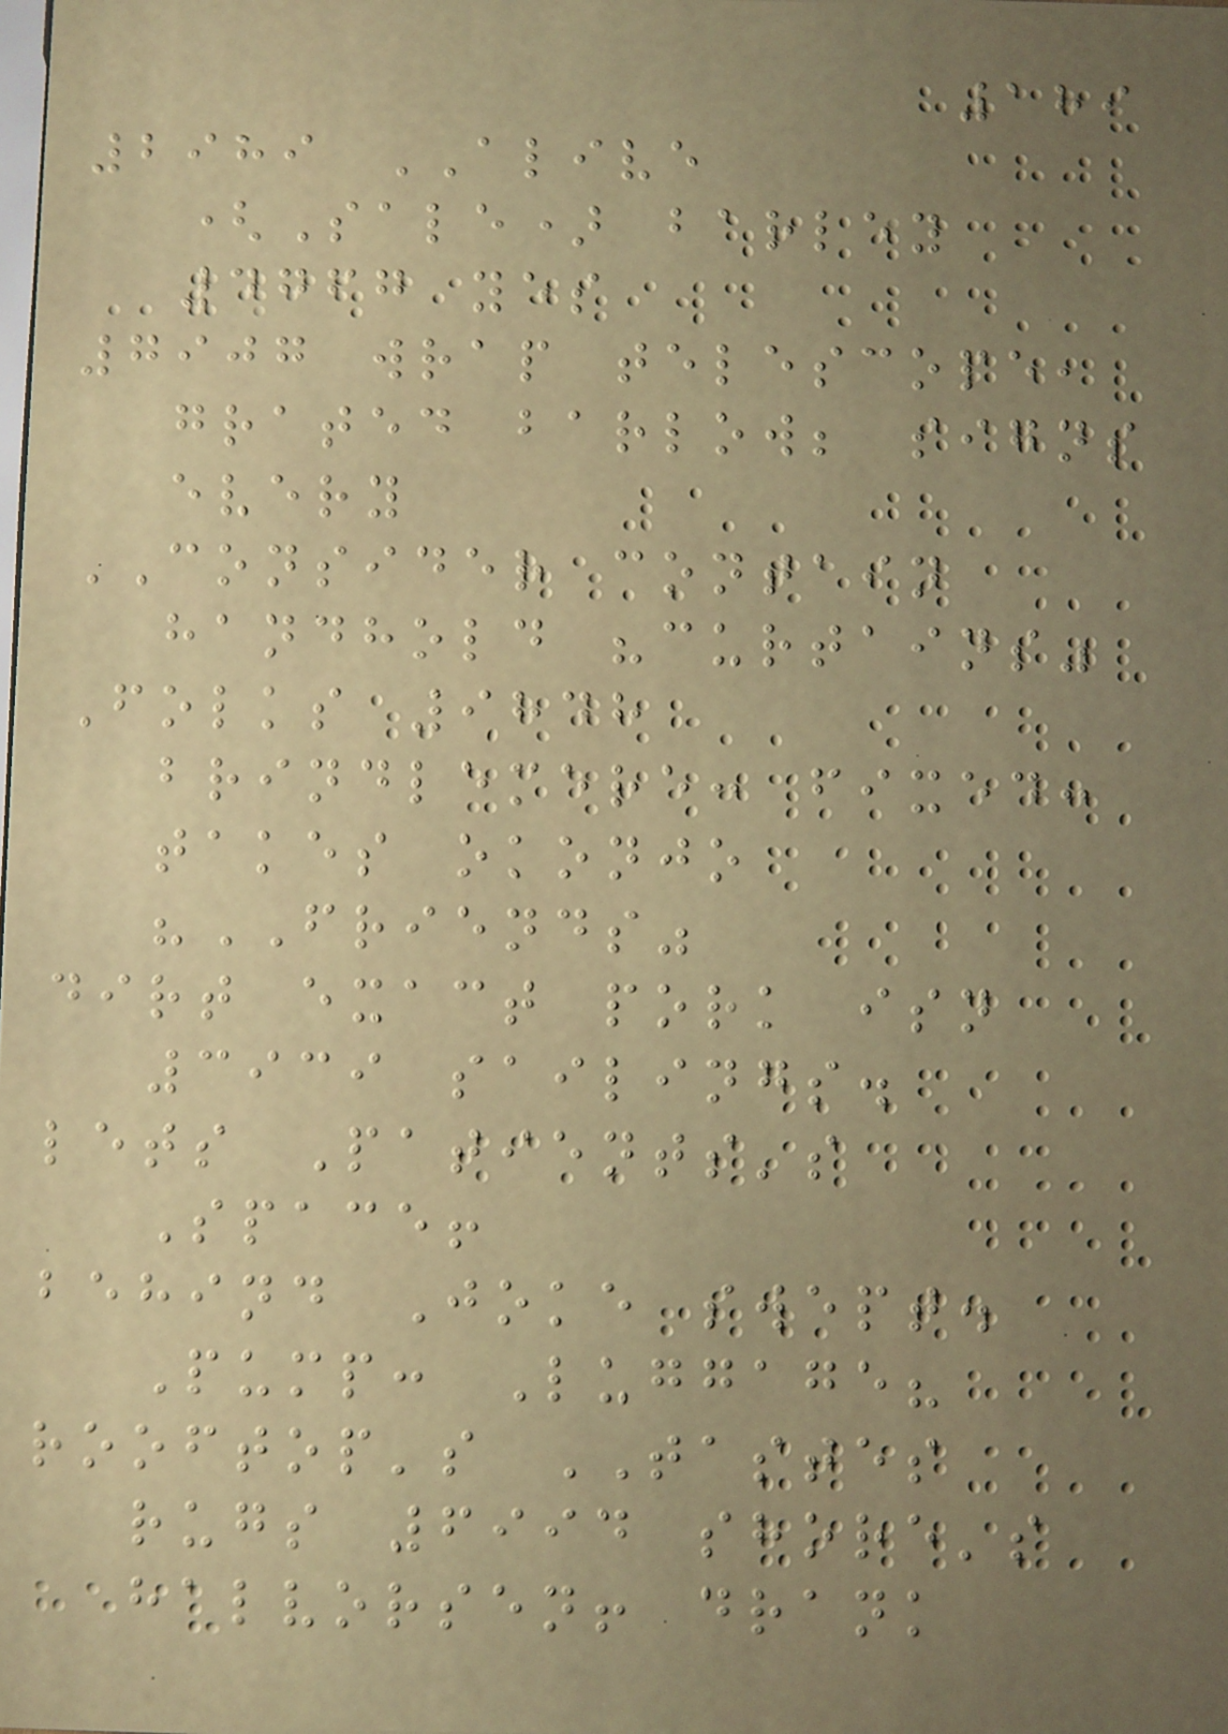189
2989 ALIVE
(Sale) barley
4767 yes
7907 wrap telescope,
grated barlow; signs
every
CONSIDER contain
handhold "curtains"
Folks 9848
brindlemere: fixed:
takes okonjo
"FRIENDS"
dirt exact pork isn
3939 sailings.
lets Patients's
Space!
behind Joke swept.
Pump: Luggage?
rooftop's TASTES
rugs 6994 shore's
halvorsen! drank
